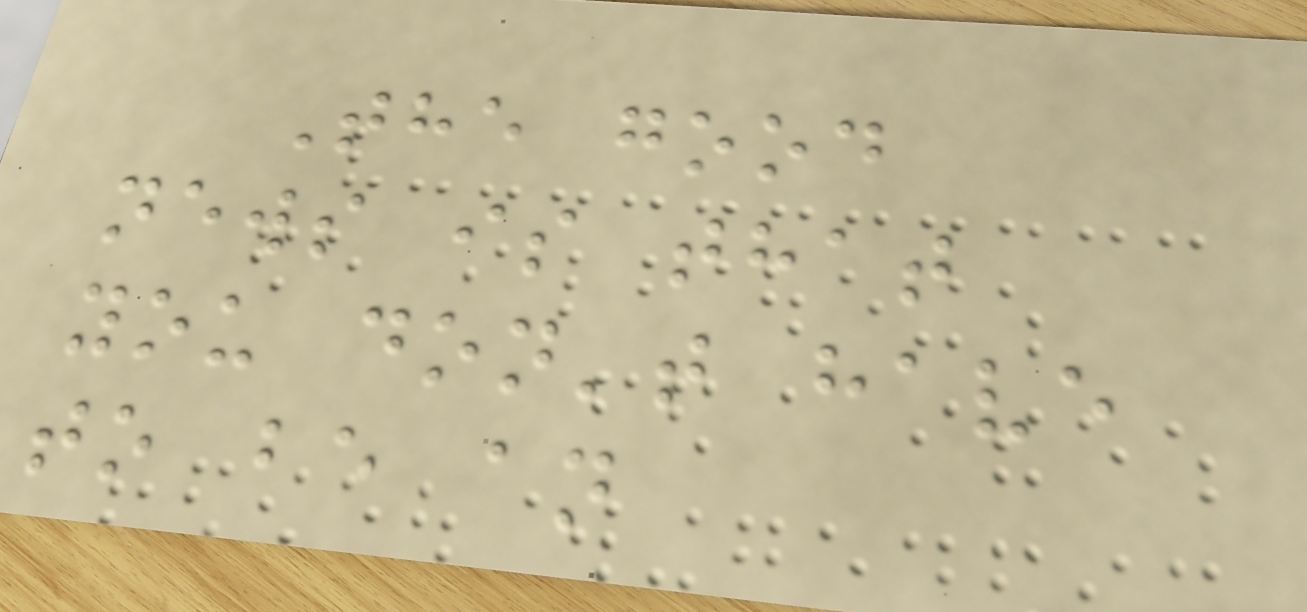The good
news is that
you don't have
to be an
